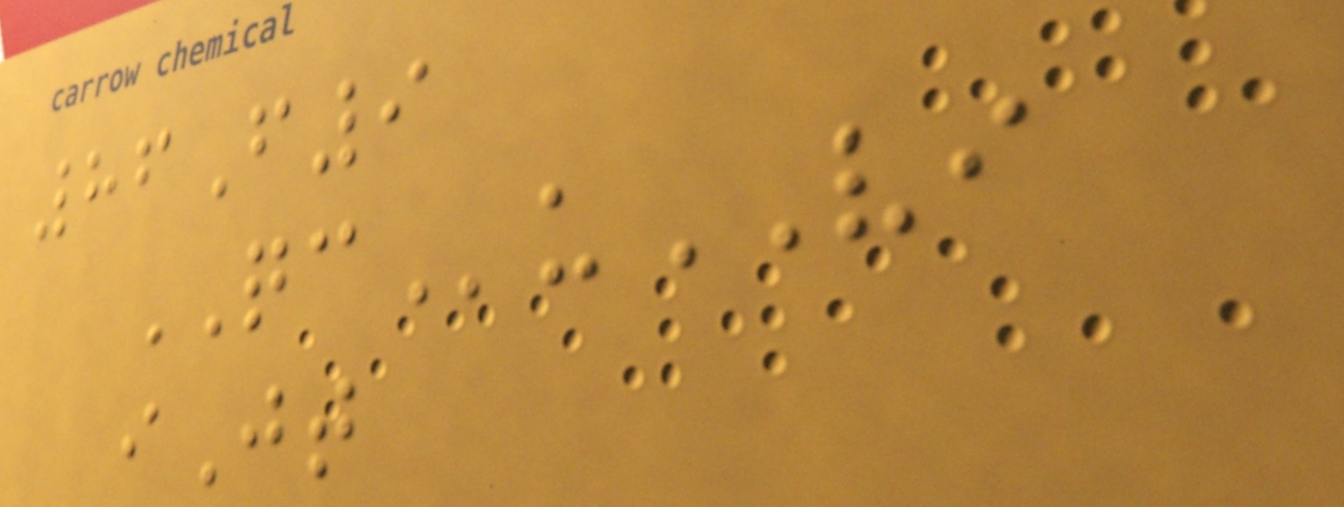86F9
QCuVI
iJt
